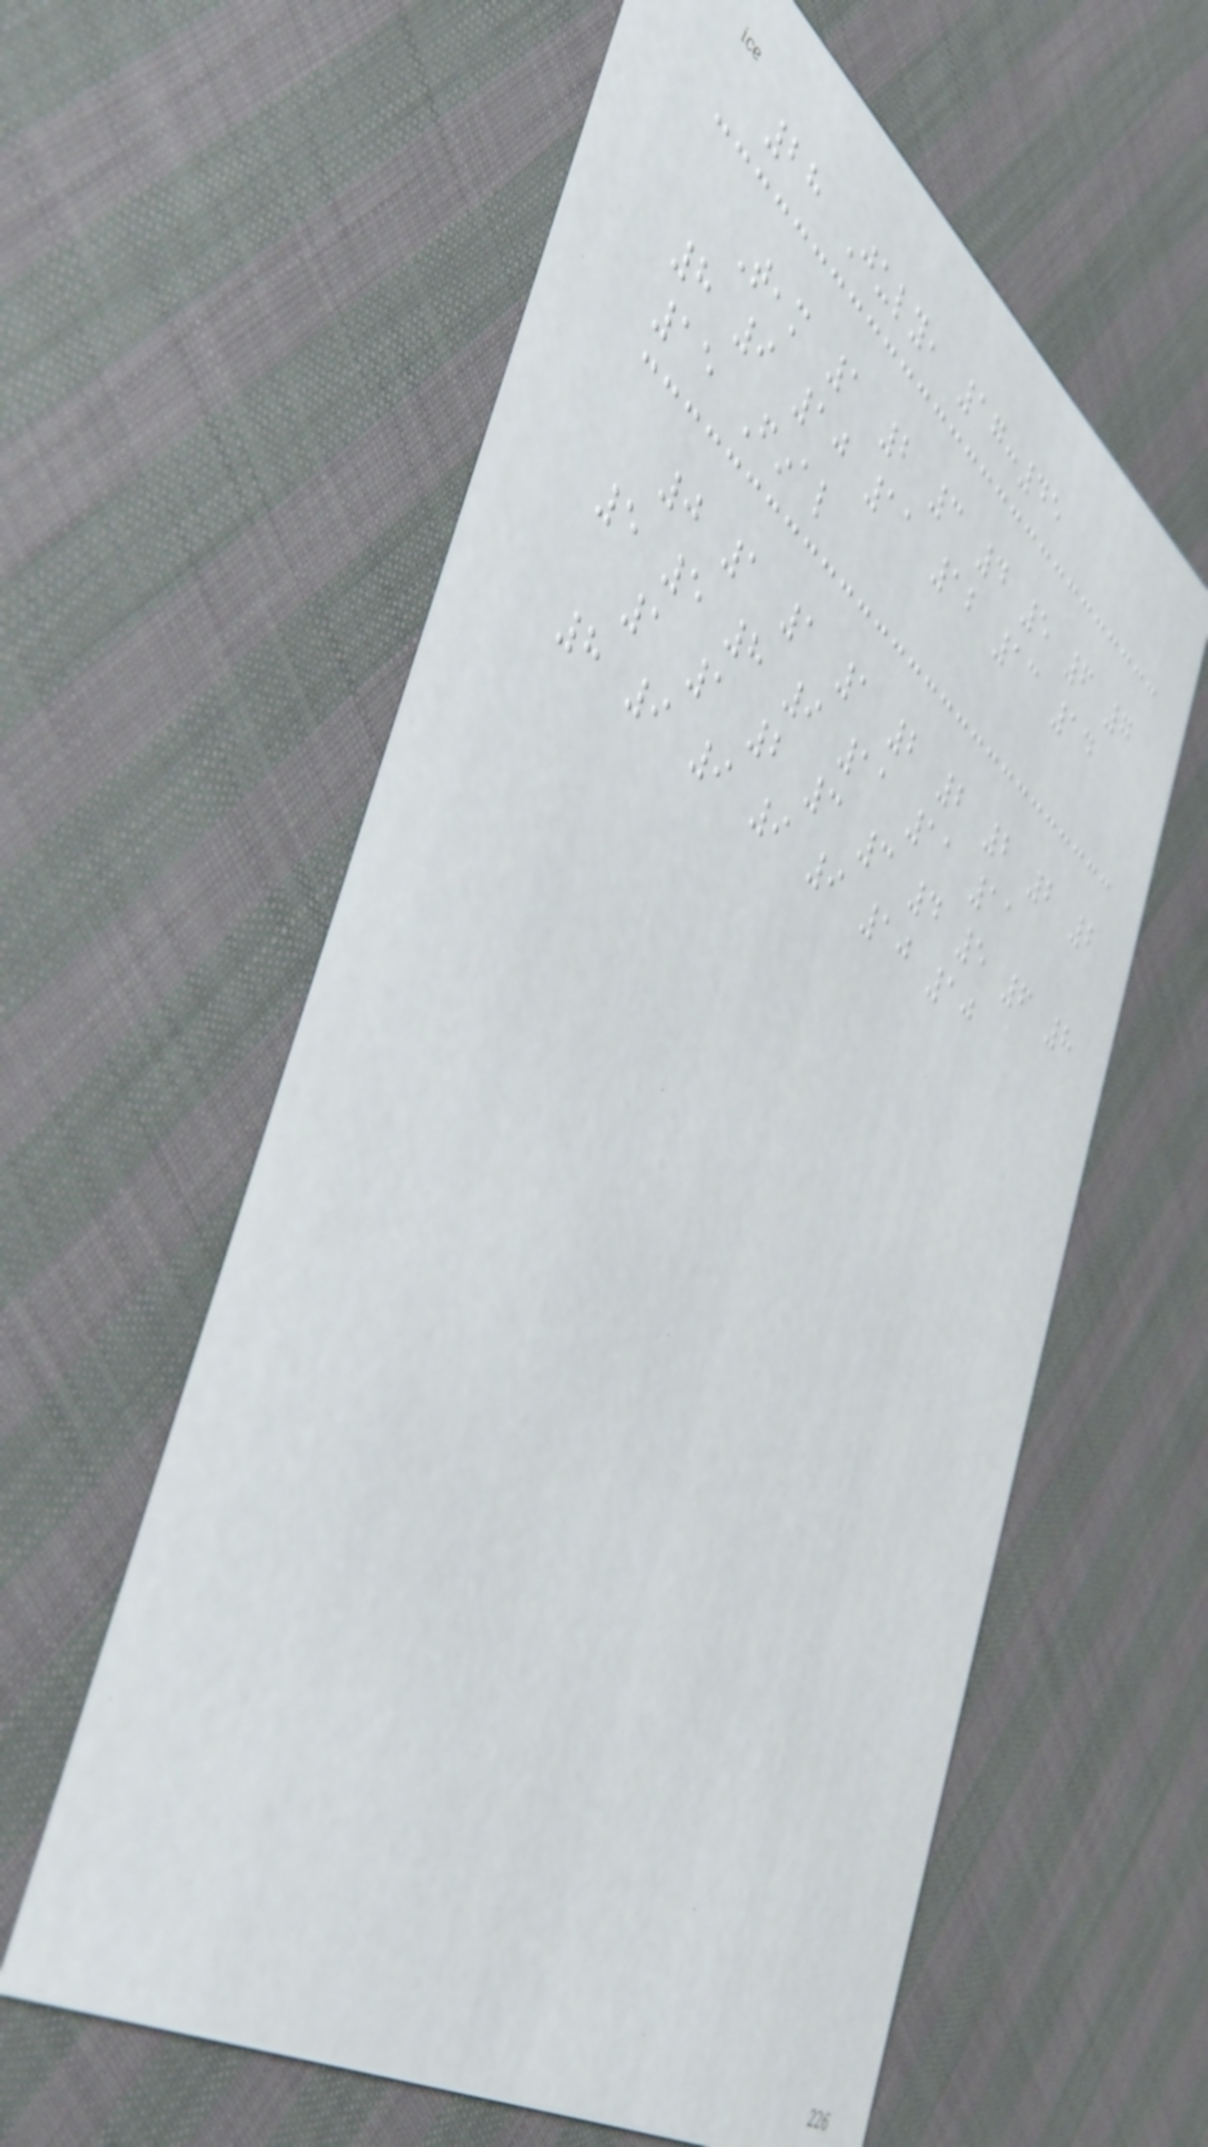28 July, 17:45
Team 1 2 3 4 5 6 7
8 9 10 11 12 13 14
15 Final
0 1 1 1 2 2 2 2 2
5 5 8 9 11 11 11
1 1 2 3 3 4 5 6 8
8 9 9 9 9 10 10
